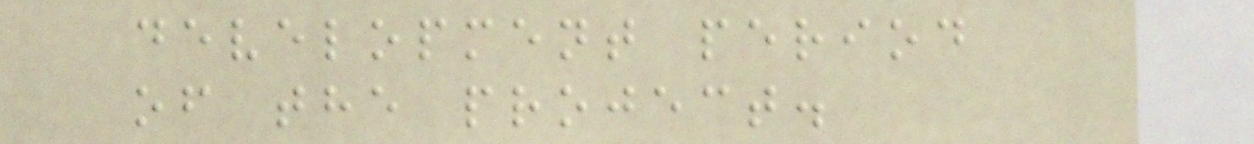development period
of the project.
